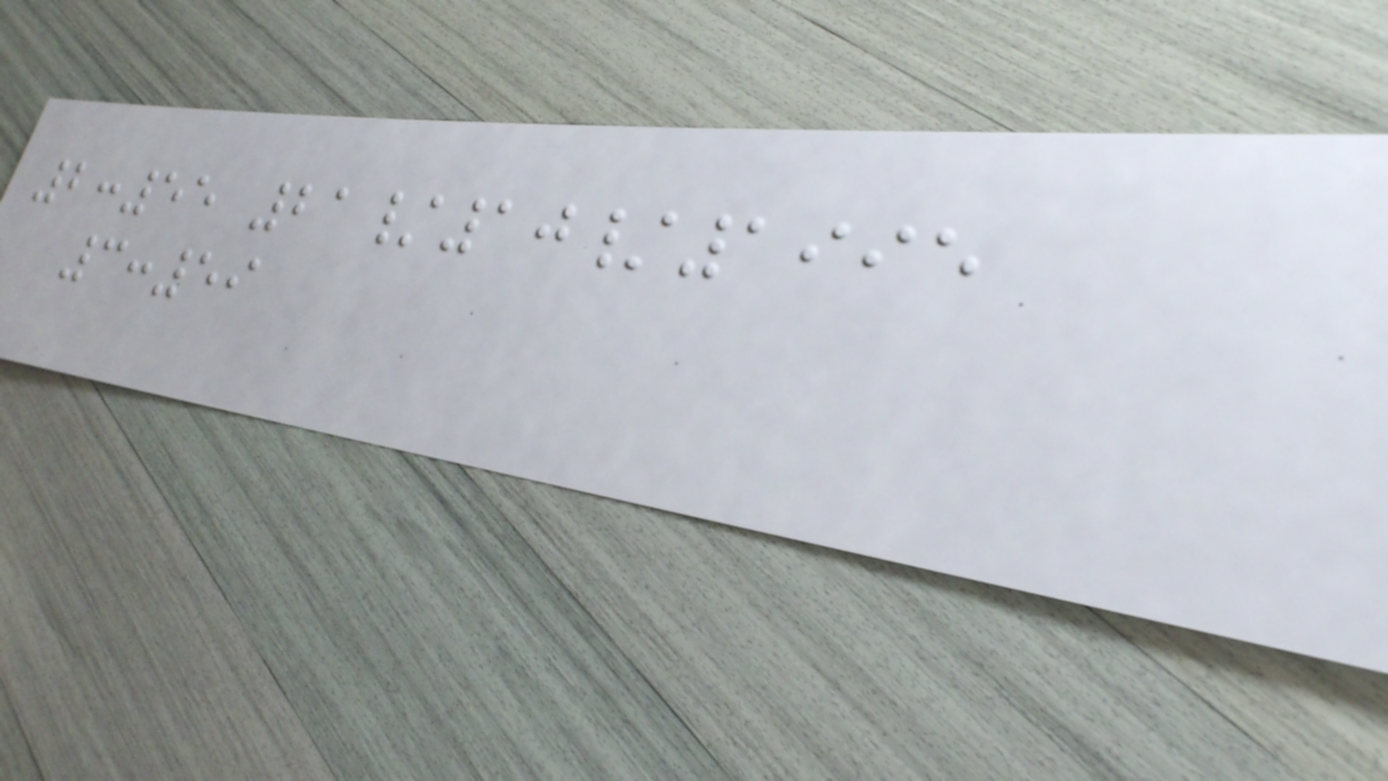2:55 21/10/1995
3:59
